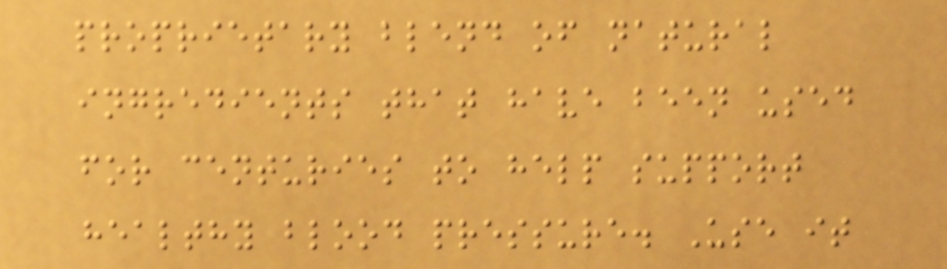proprietary blend of natural
ingredients that have been used
for centuries to help support
healthy blood pressure. Use it
